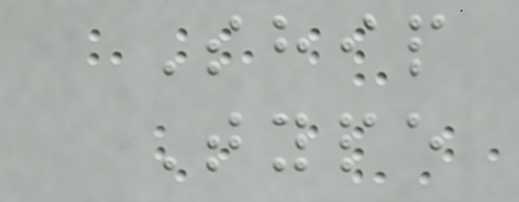Ship
Type
